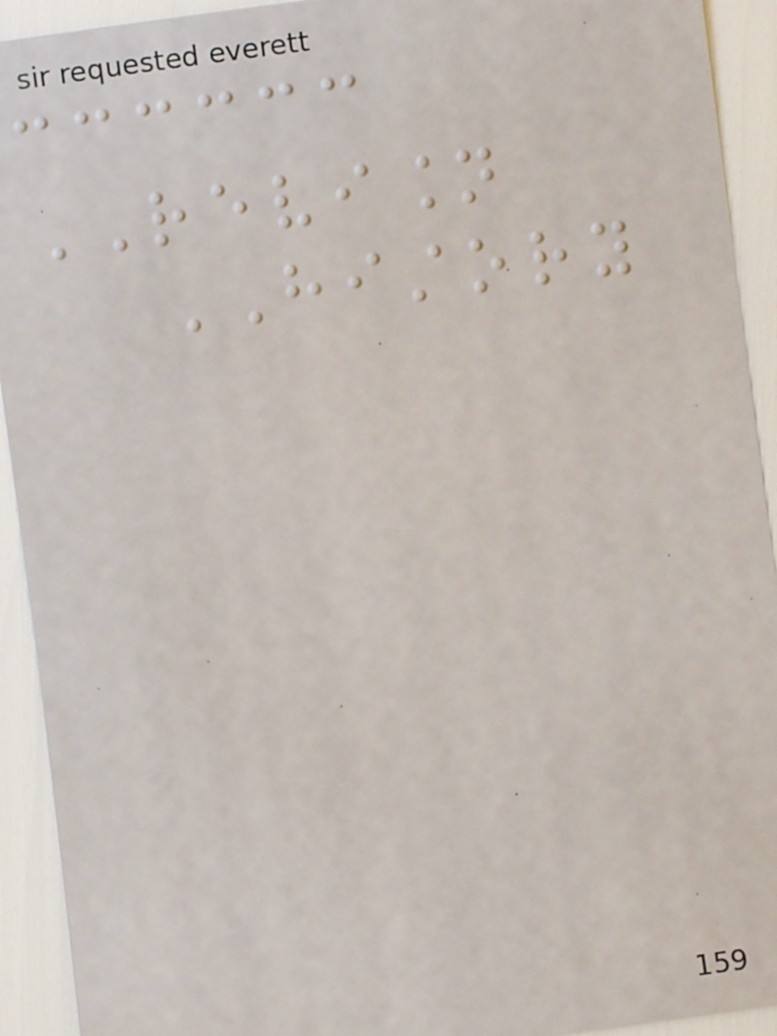REVISION
HISTORY
